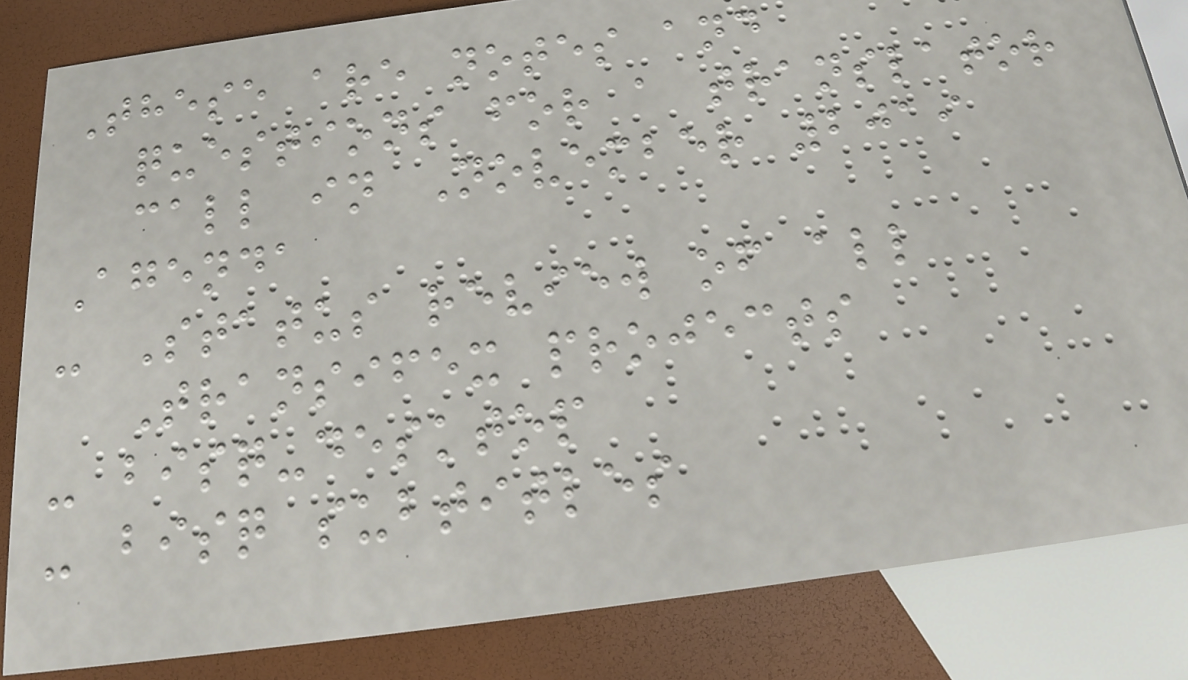These are notes and
questions for a translator
call in November 2019
Agenda
- Status review of all
Transifex projects
- bisq-desktop
- bisq subtitles
